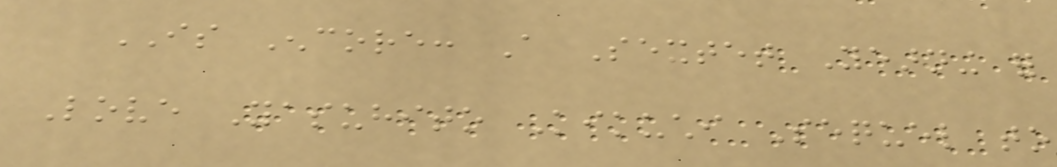IS Encore: A Sextet Yearning for
Love Yasuhito Kikuchi Sequel to
